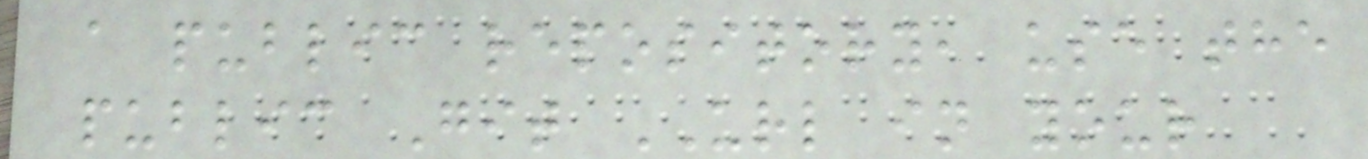a public repository, use the
public Git URL in your
